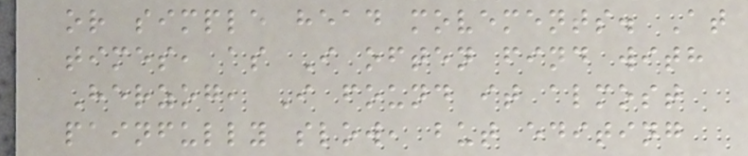or simple head movements. At
times, as I often find with
Herzog, I found it almost
painfully slow, but editing
